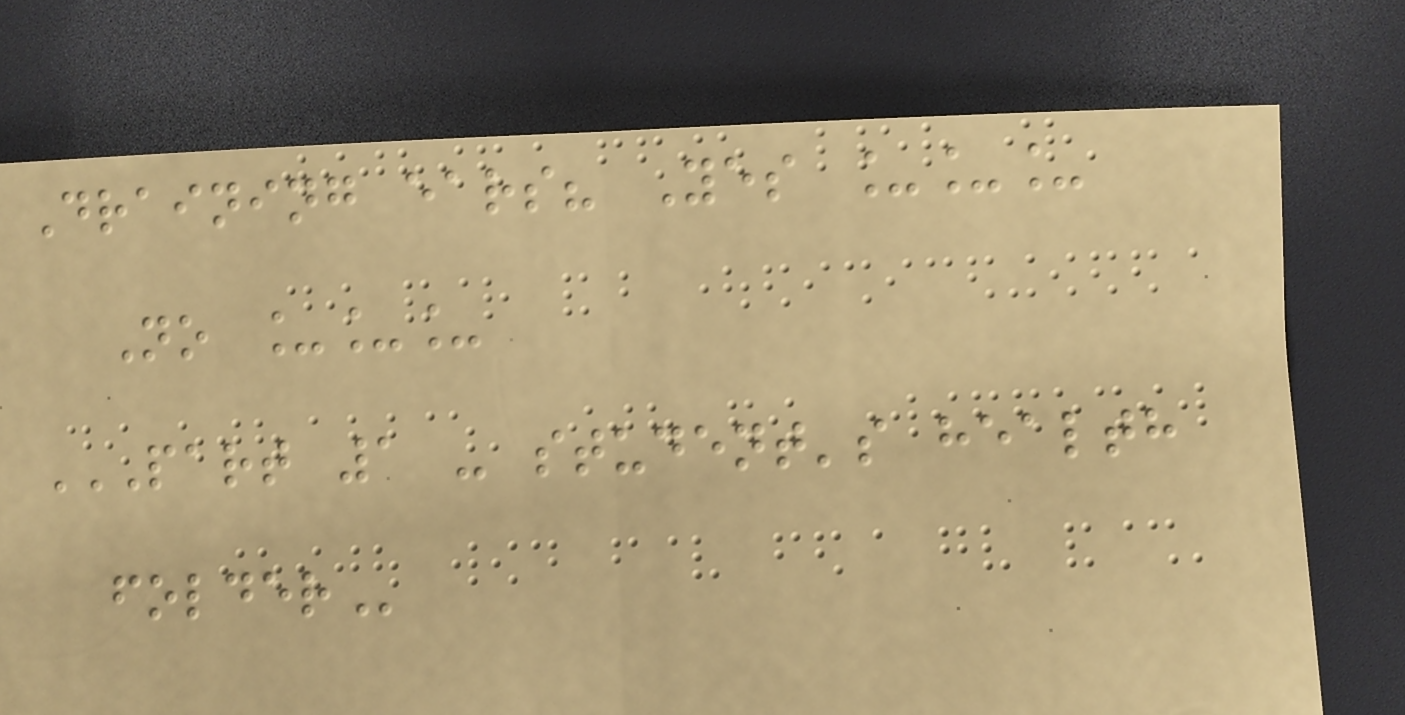Draining ears? Yes ___
No ___
PART 1 - STUDENT'S HEALTH
FOLDER
